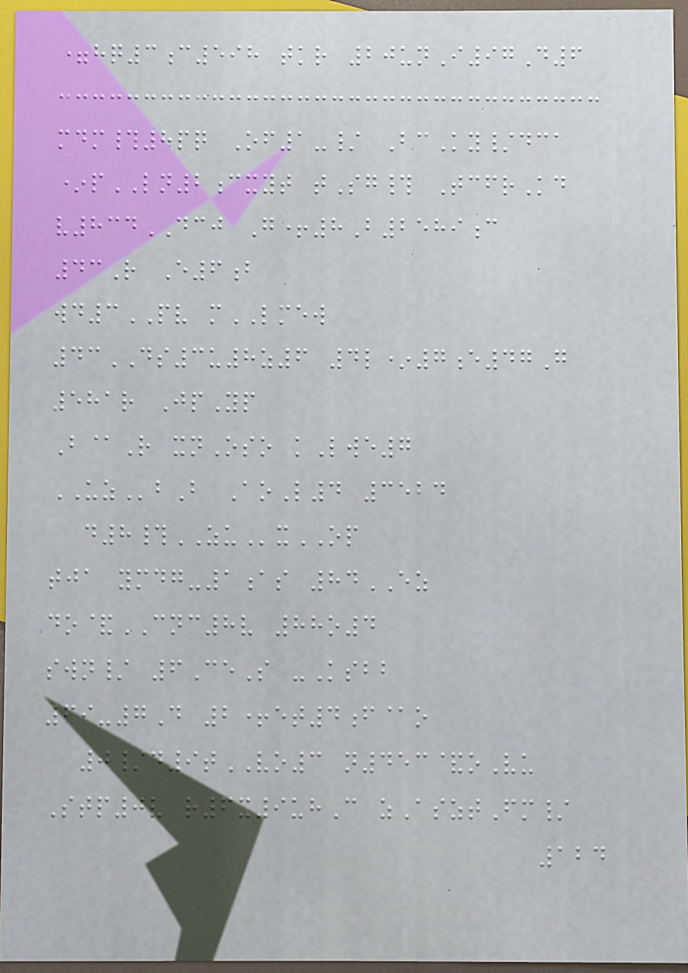=hq3c598 tkr 20unI97D6
mdm#8pq Of1-/ BcKy/dca
*pLN2cxyt tSg# TcfrKd
v834DCJ G+8B2589c
43R E6b
wd3PV mLMEW
43DS3u8z6 4l*7e47G
581r JpYp
B@R xnOso kLwe7
UZbB AoL4 3524
d8#ZUxOP
tja ymdg-1as 84EZ
do&CNC8v 88o4
swn/ 6CeS -Ksbb
69-7D 2+et4f@o
0/d9tVO3 n453&oVu
Stp0v r6x9uhC zAsztFm/
124
